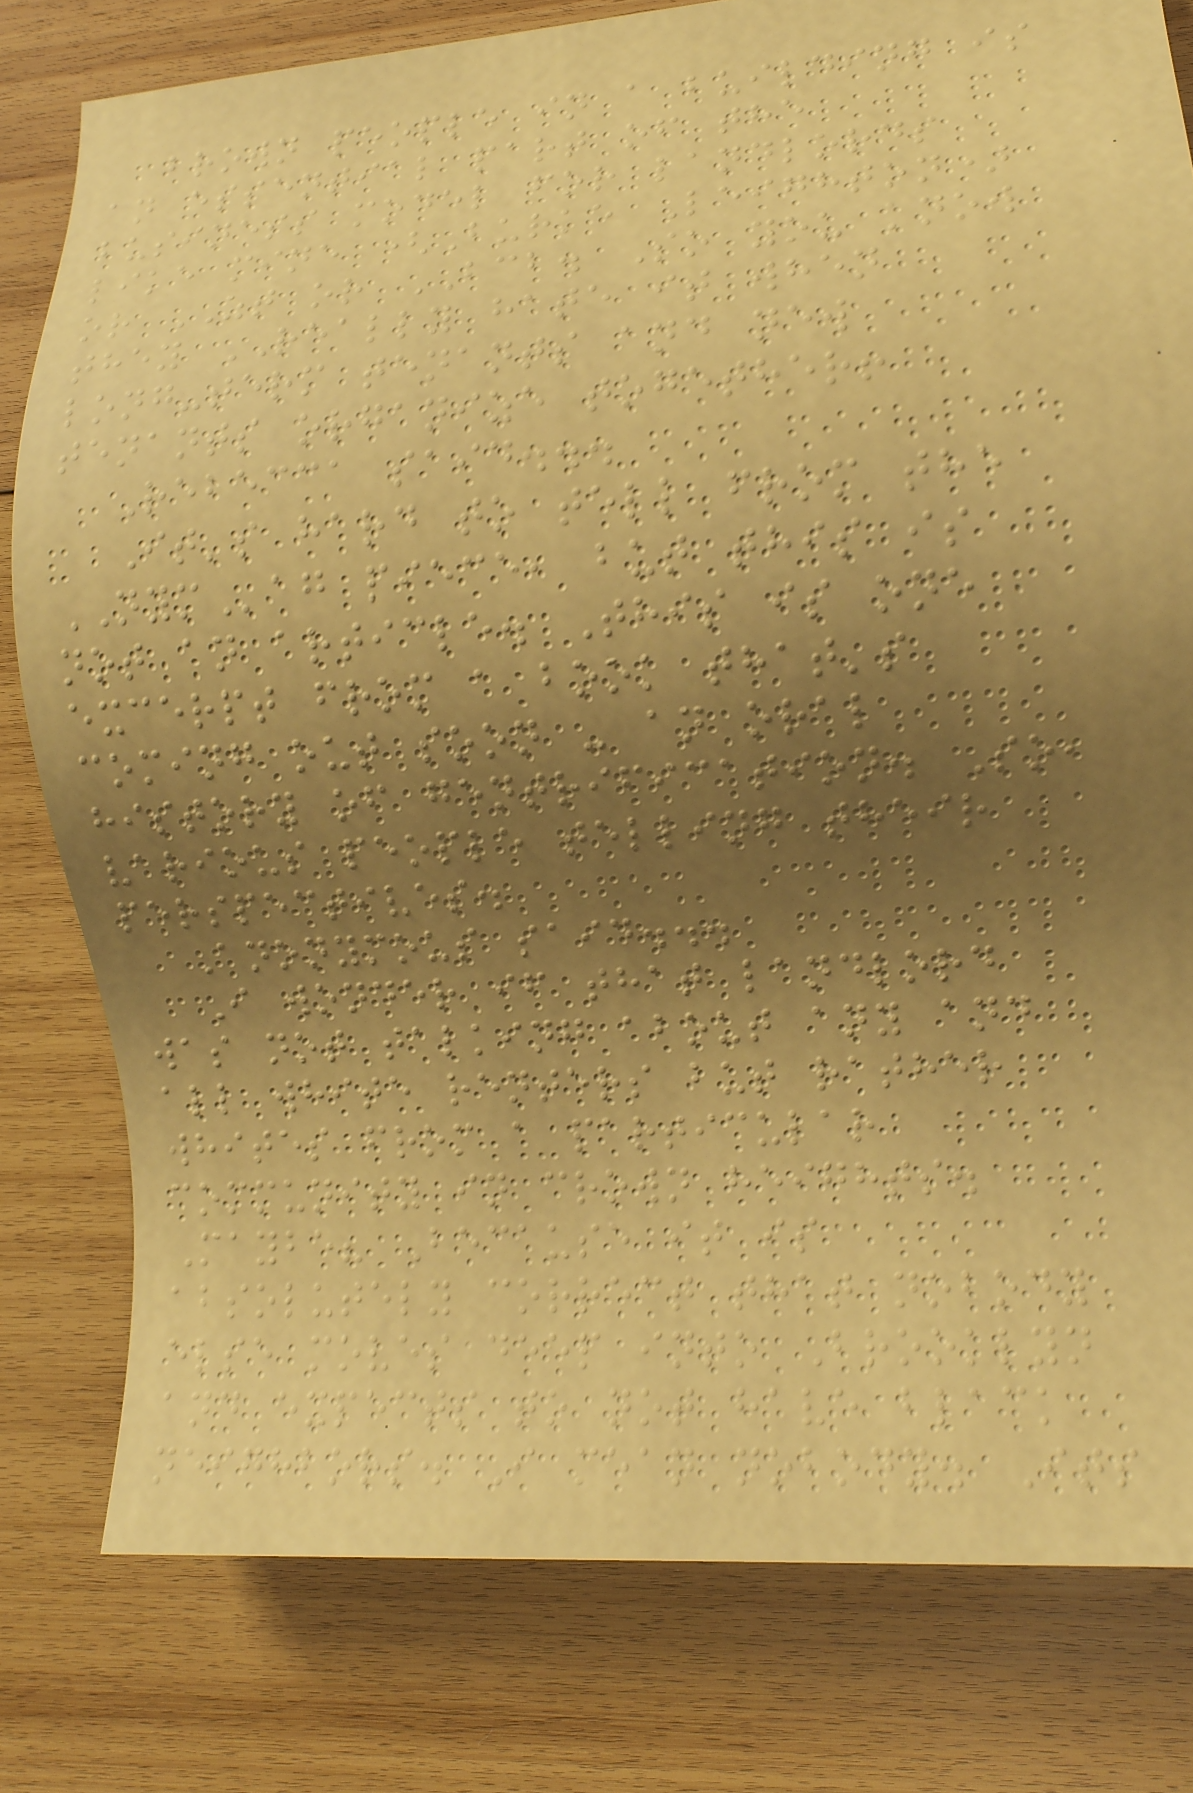brown people in a building is
an essential part of the
business model for landlords
like mine (Burke Leighton)
or ZT or BCB. So you know
they REALLY hate it when
long-term tenants and new
tenants organize together!
Rebecca said...
It's hard to tell from the
NYMag piece, but this is
not an article. This is one
excerpt from a book that's
coming out soon - an oral
history of gentrification. So,
various people telling their
perspectives.
Anonymous said...
I wonder if that landlord
was not talking about any and
all white renters but rather
whites from a particular
community in crown heights.
Maybe? Because it is
absolutely correct that nobody
else moves deep into Brooklyn
and expects to not have black
neighbors. I mean nobody. Its
